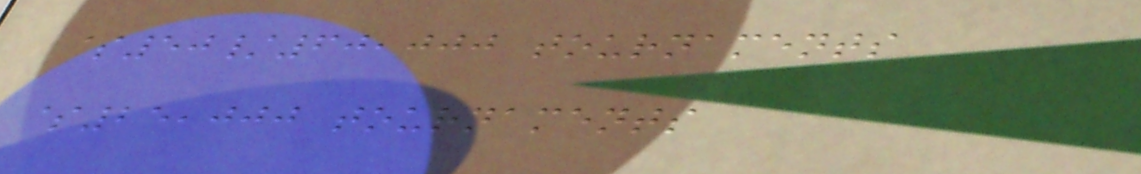$50/60,000 tournaments
$25,000 tournaments
